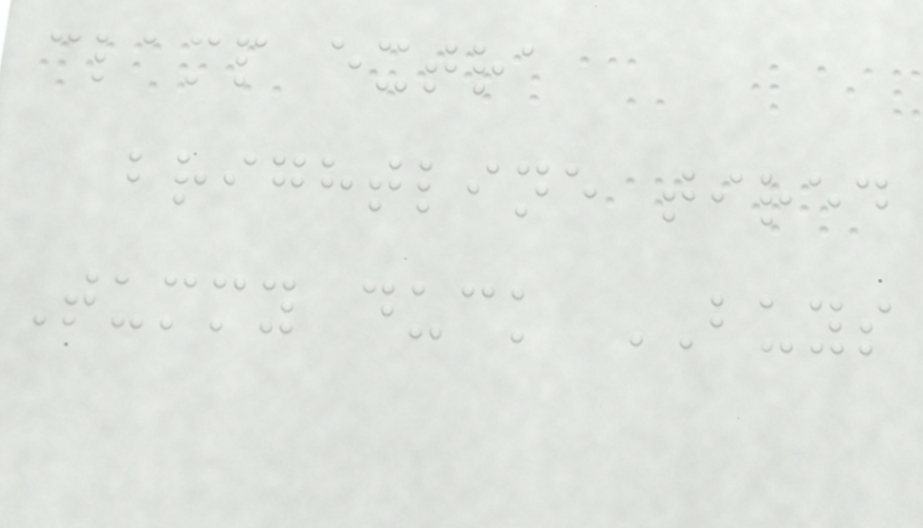clamp extra
brightline tired
Tummy duck BUYS
